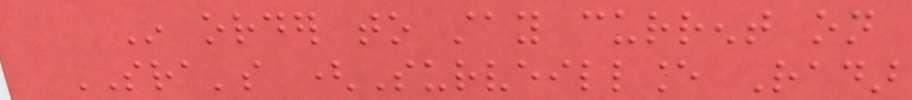In order to stay current on
SRA's (Surveillance Radar
